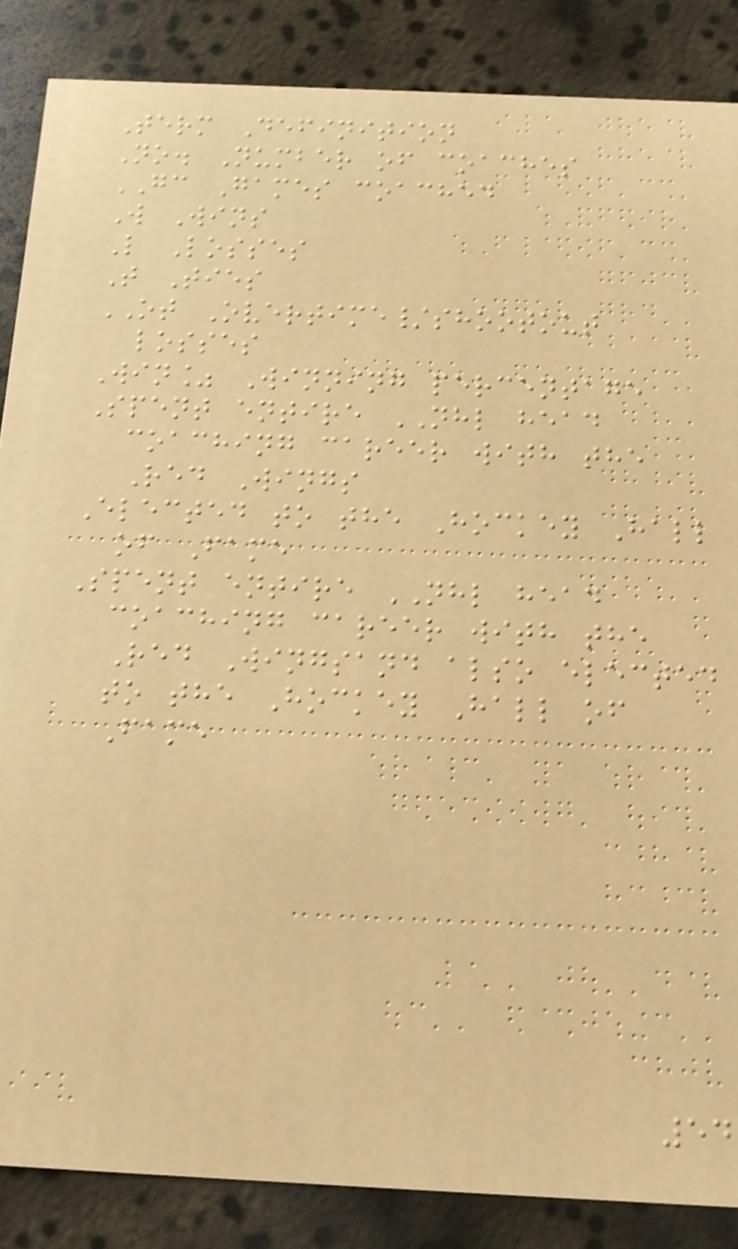Term Definition
No. Number of coaches
GC Games coached
W Wins
L Losses
T Ties
OT Overtime/shootout
losses
Win% Winning percentage
Spent entire NHL head
coaching career with the
Red Wings
Elected to the Hockey Hall
of Fame
Spent entire NHL head
coaching career with the
Red Wingsand also elected
to the Hockey Hall of
Fame
54
